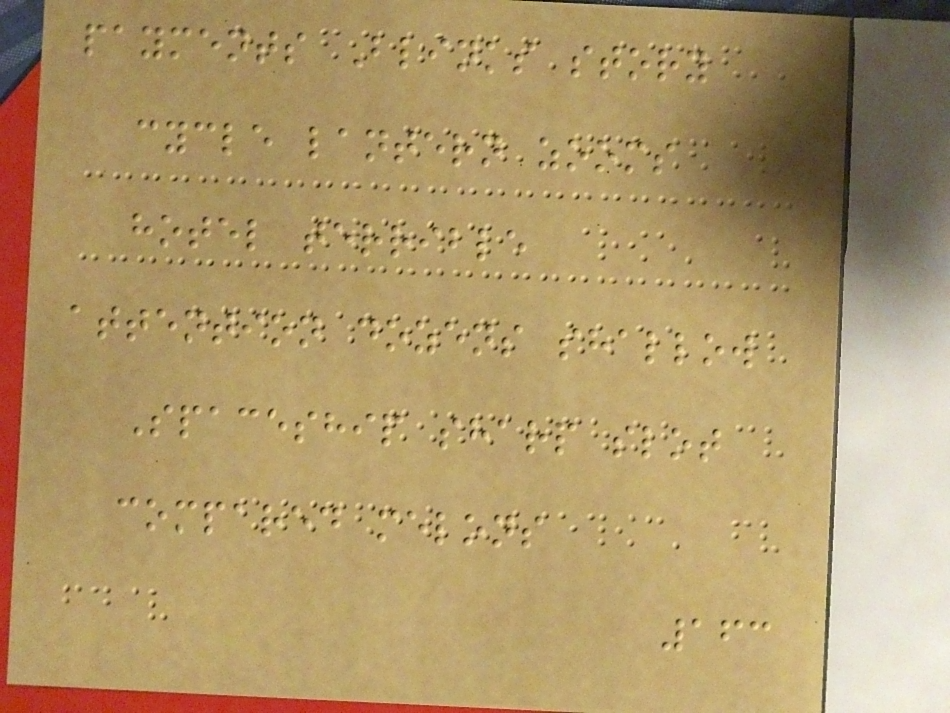payments Blinks story
cycle lantern zooms
hotel terrible
attention dozens shallow
Spaceship sharp slot
compared melons
163
